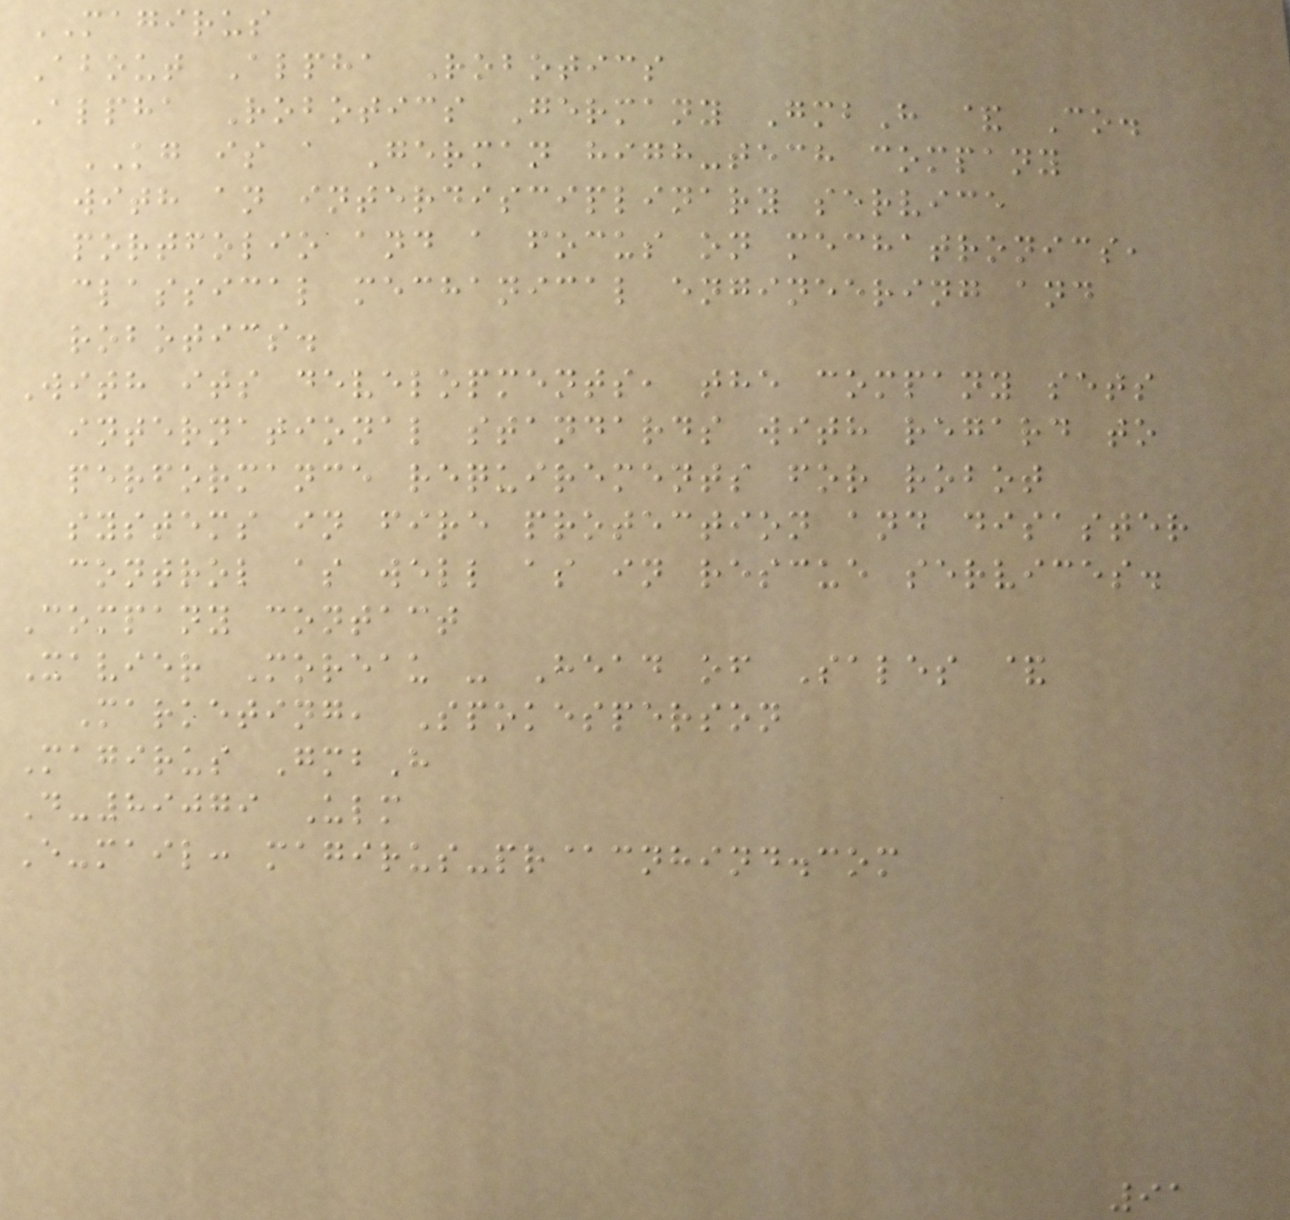MAGIRUS
About Alpha Robotics
Alpha Robotics Germany GmbH & Co.
KG is a German high-tech company
with an interdisciplinary service
portfolio and a focus on mechatronics,
classical mechanical engineering and
robotics.
With its developments, the company sets
international standards with regard to
performance requirements for robot
systems in fire protection and disaster
control as well as in rescue services.
Company contact
Xavier Moreau - Head of Sales &
Marketing, Spokesperson
Magirus GmbH
D-89079 Ulm
E-mail: magirus-pr@cnhind.com
91
